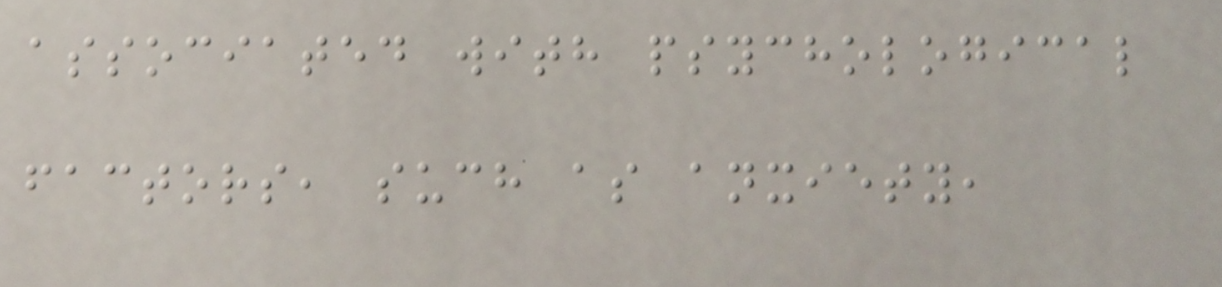associated with psychological
factors, such as anxiety,
